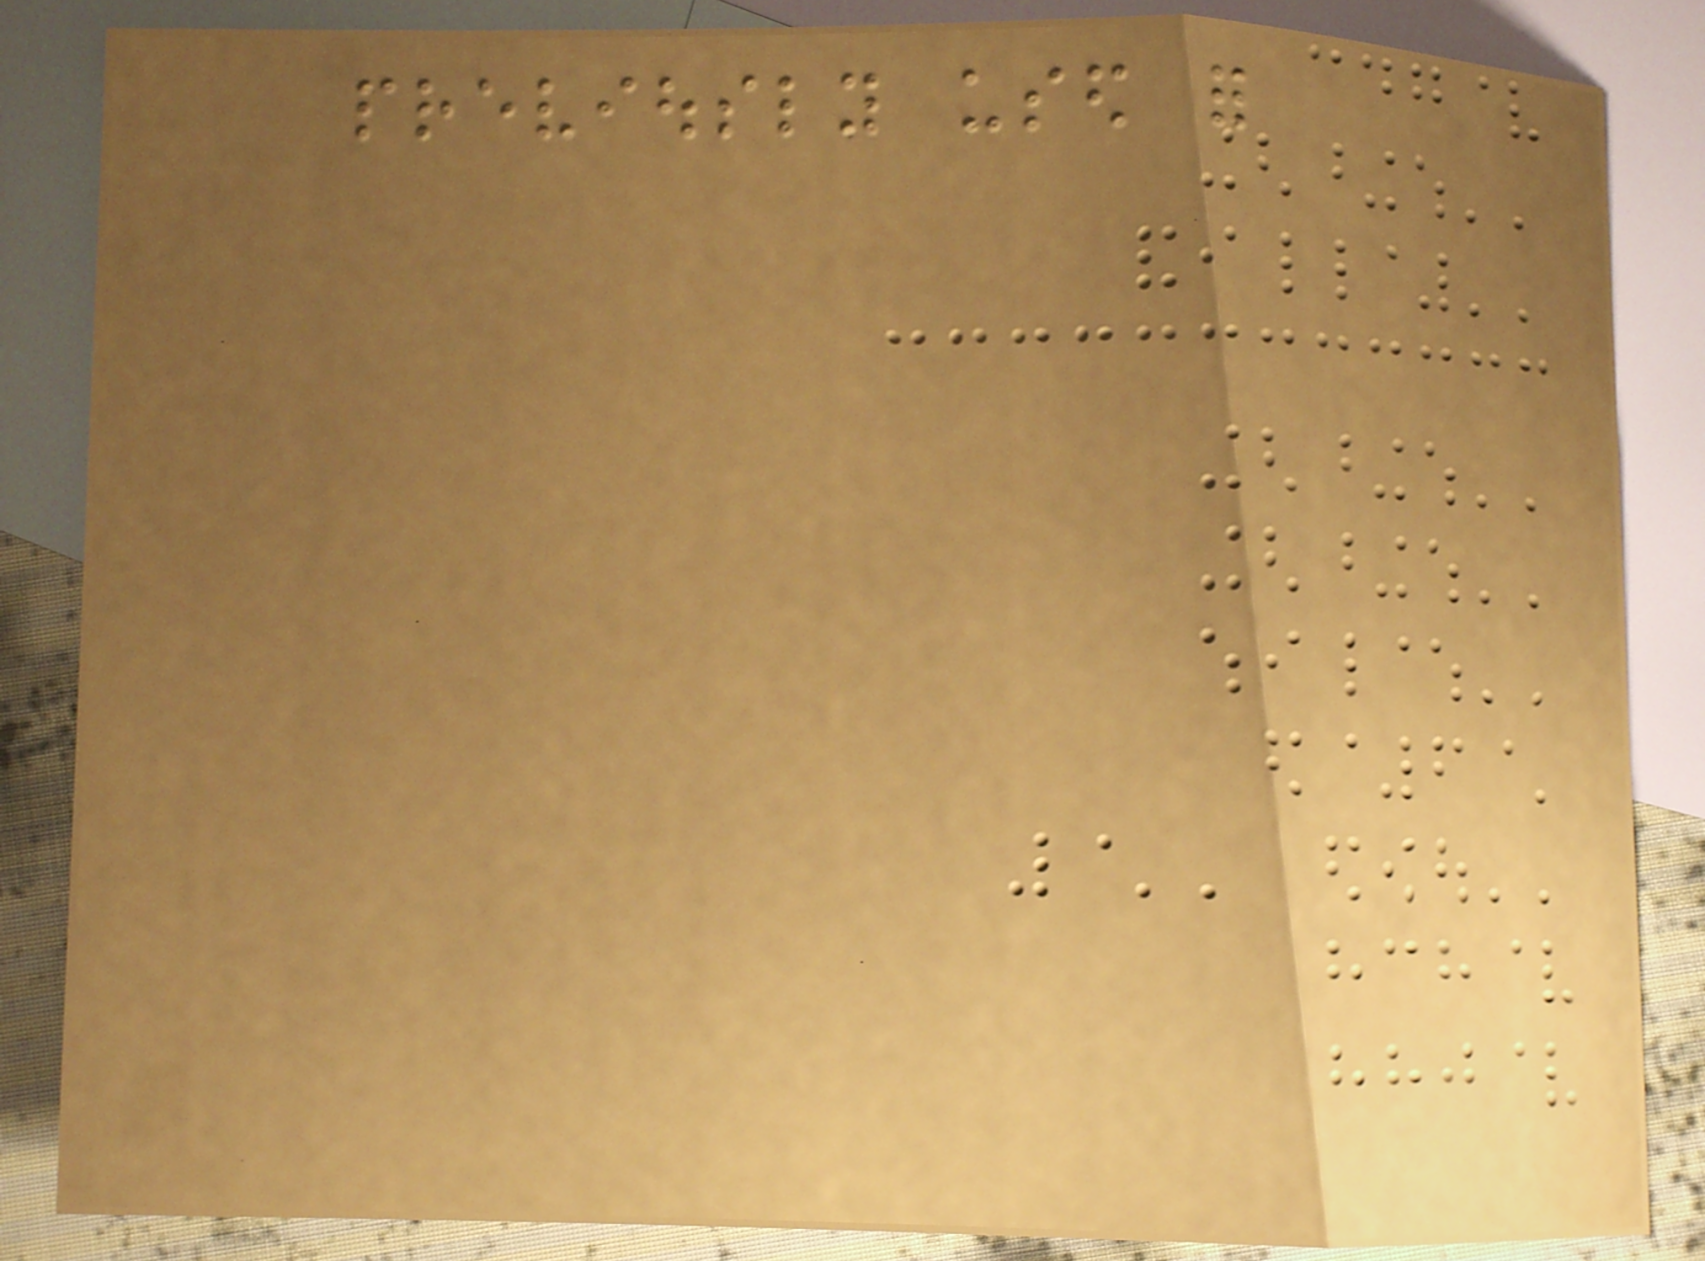previously used for
